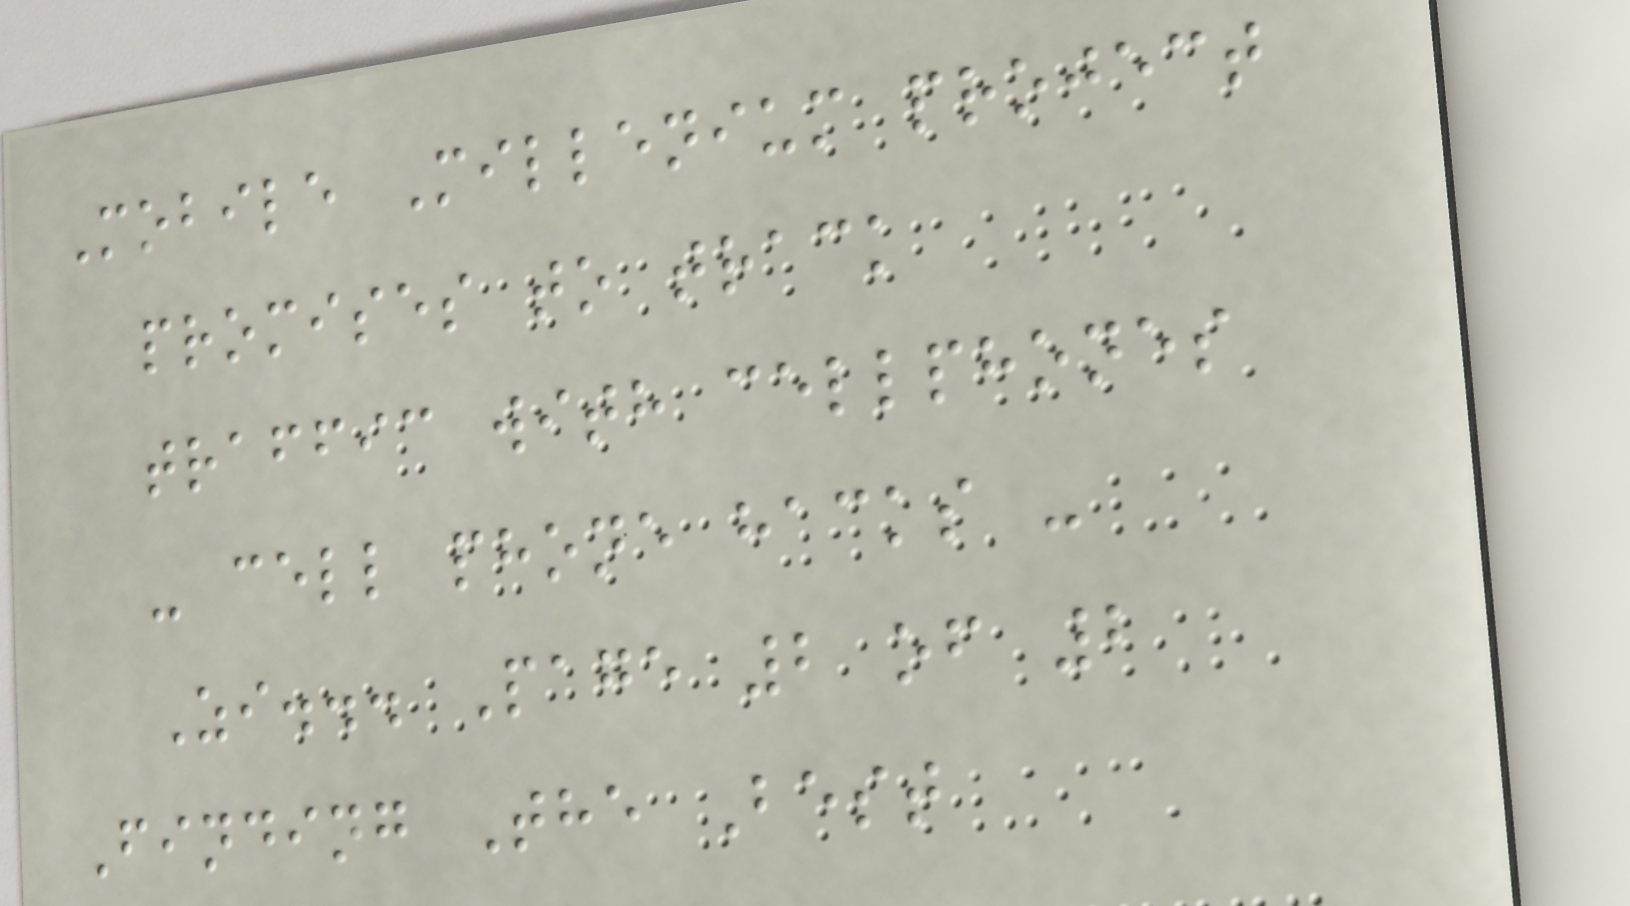Mobile Millenium project
promises to track
traffic with cellphones
- cell phone hacks -
Zi... Page 2 of 2
Finding The Best
